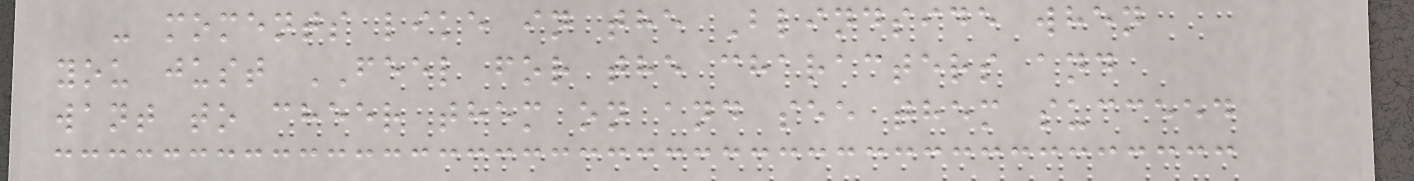- moments like in the Blindside when
you just FEEL for the characters and
want to cheer them on and see them succeed
